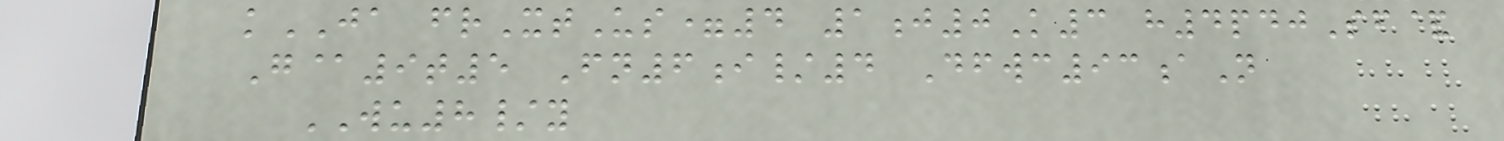kJA frXtUs=4 1j0K3 h4pdjSf&
G@9t5 Fn6i/4 Dfwc93aN
WU8/y
